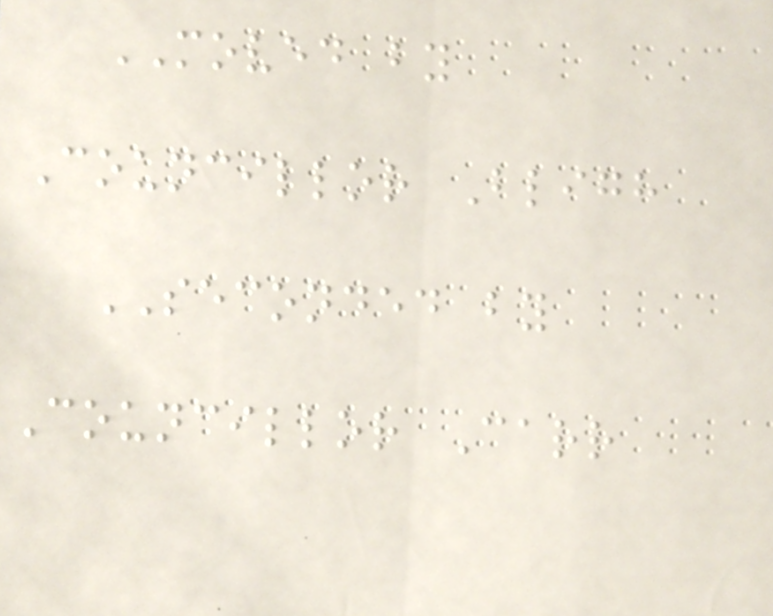MOVED by
Councillor Bligh
SECONDED by
Councillor Carr
